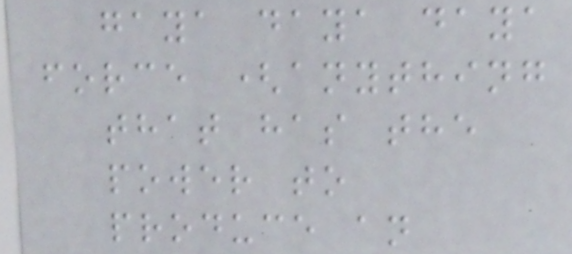gaya daya daya
force (anything
that has the
power to
produce an
